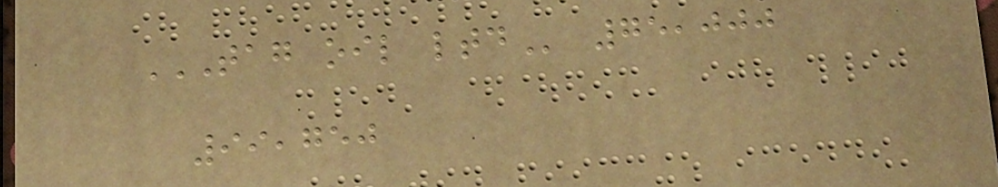TAG OIL LTD 75,000
99,750
